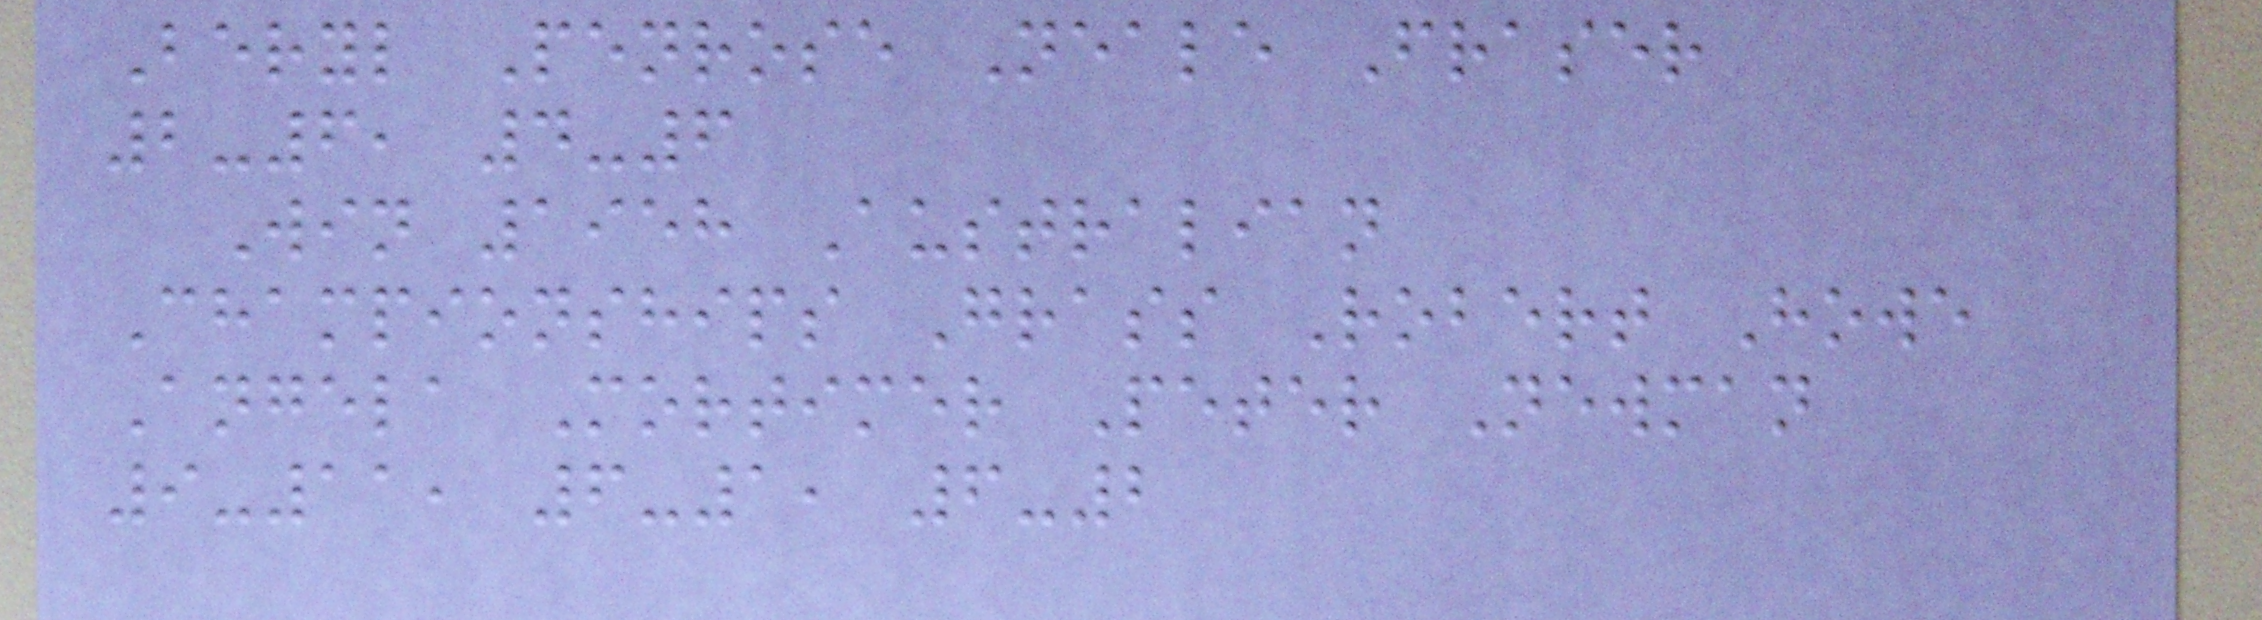Beryl Penrose Neale Fraser
2-6, 4-6
Win 1958 Australian
Championships Grass Robert Howe
Angela Mortimer Peter Newman
9-11, 6-1, 6-2
